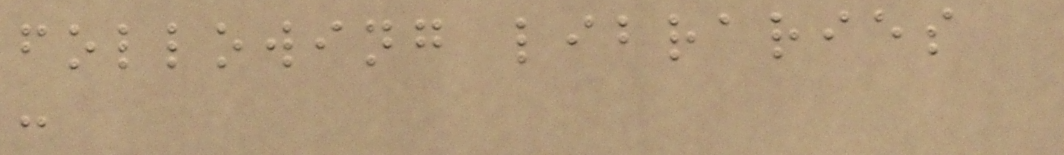following libraries
:
